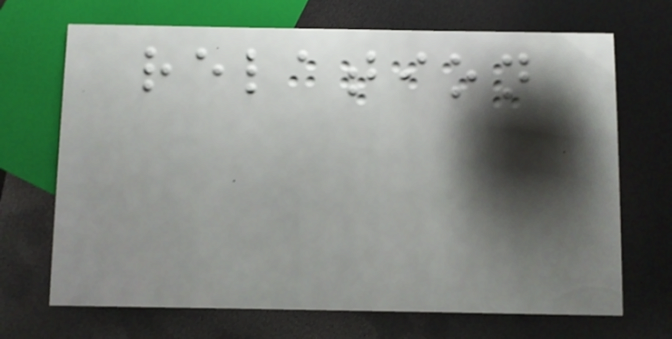relation
